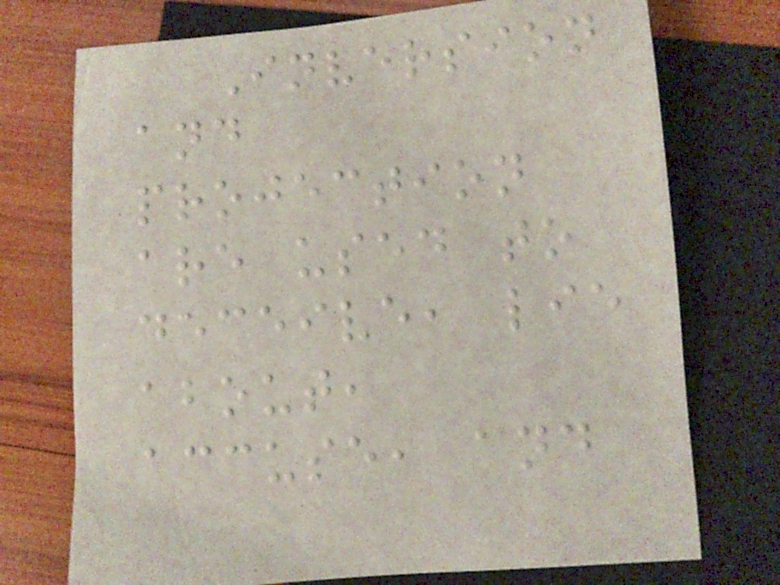Inversion
and
projection
are used to
deceive, lie
about,
accuse, and
